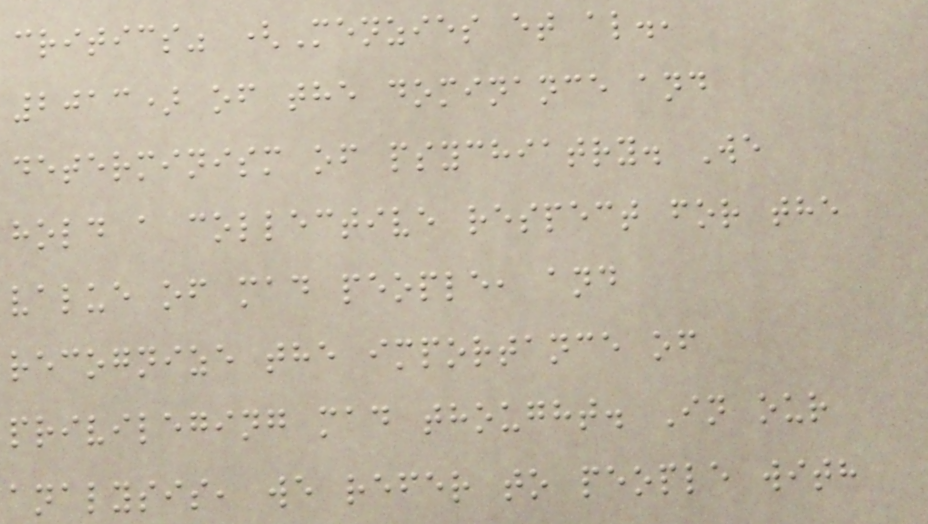critics" (Menzies et al.,
2013) of the dominance and
determinism of psychiatry. We
hold a collective respect for the
value of mad people, and
recognize the importance of
privileging mad thought. In our
analysis, we refer to people with
